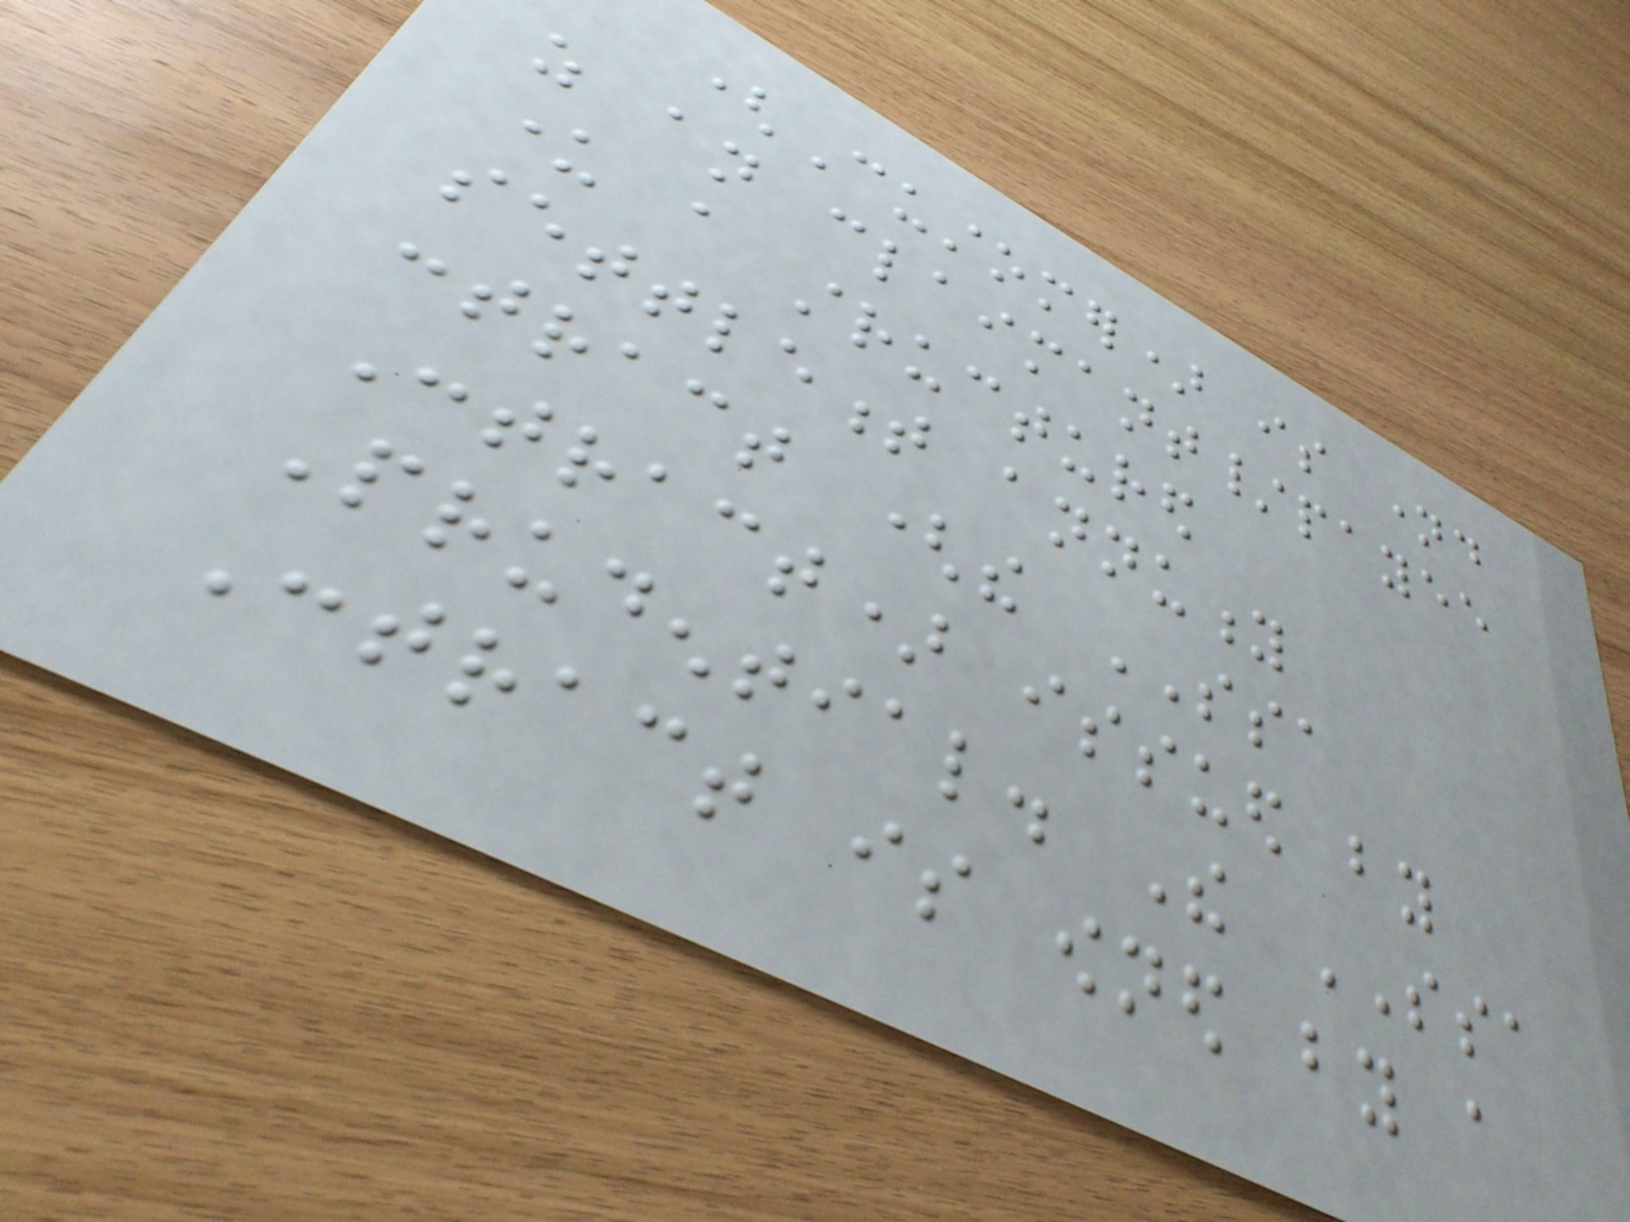(Customer) is named
as an claimant/payee
under a structured
settlement annuity
contract (the SSA
Contract) issued by
Prudential. The SSA
Contract is owned by a
